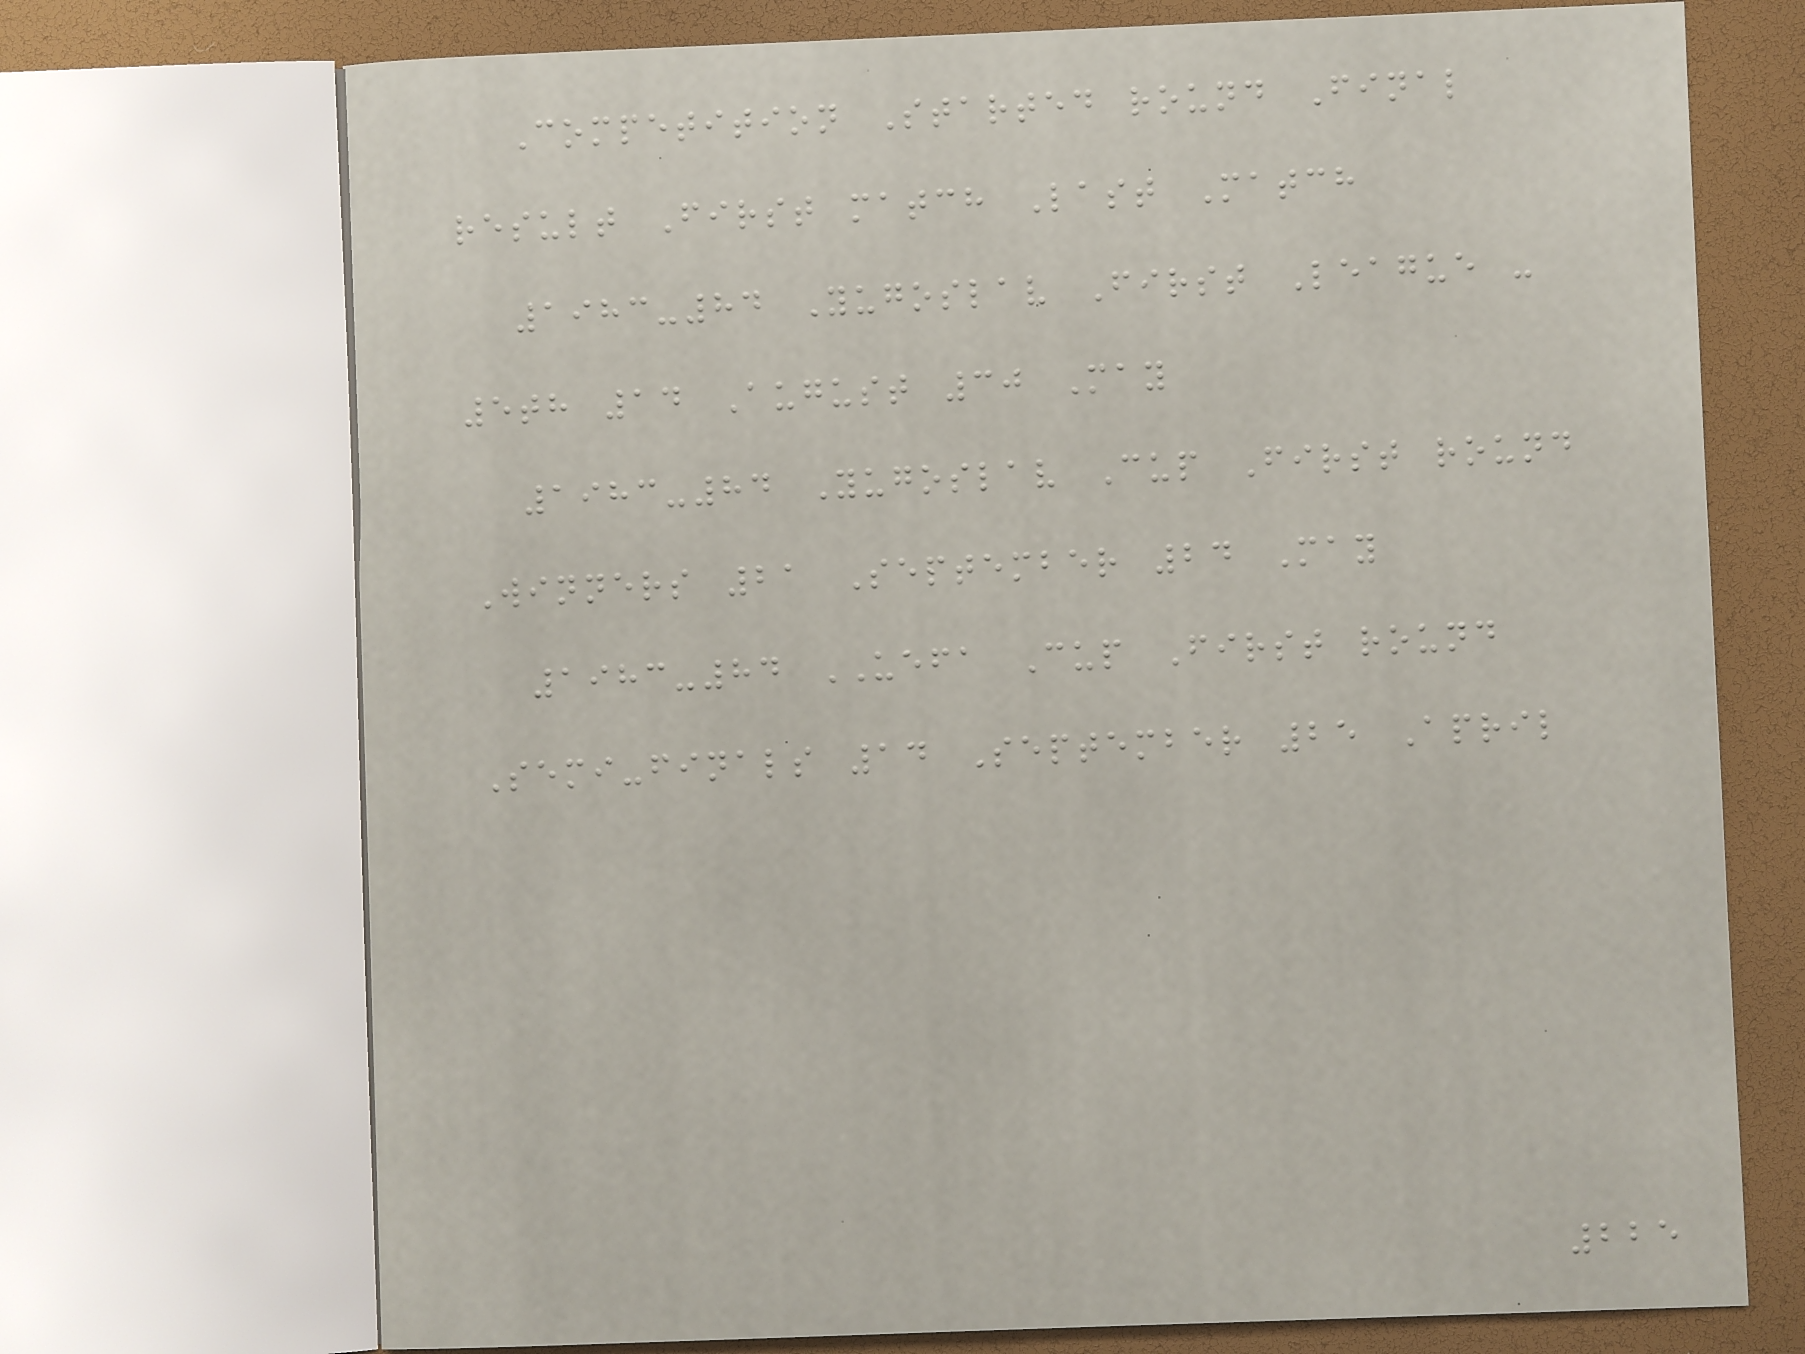Competition Started round Final
result First match Last Match
1983-84 Yugoslav First League -
5th 14 August 30 May
1983-84 Yugoslav Cup First round
Winners 21 September 24 May
1983-84 UEFA Cup First round
Semi-finals 14 September 25 April
225
